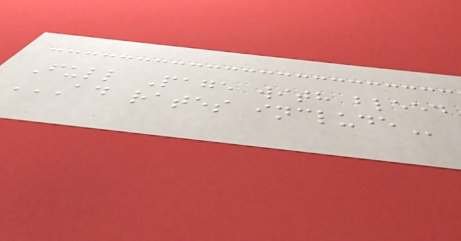Full Page with bleed
AD RATES INCLUDE
